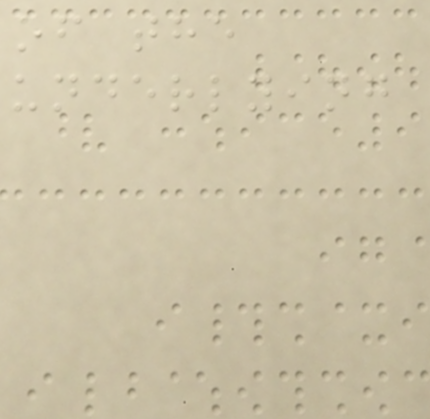of the
underlying
